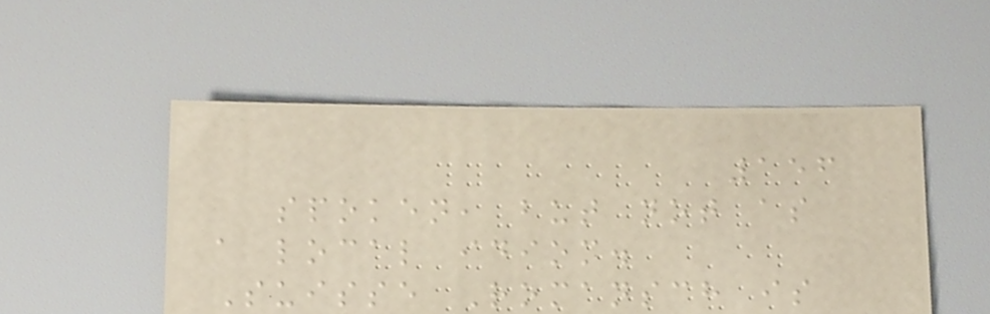156
spoken, but not as
a local idiom.
Suisse Romansch is
